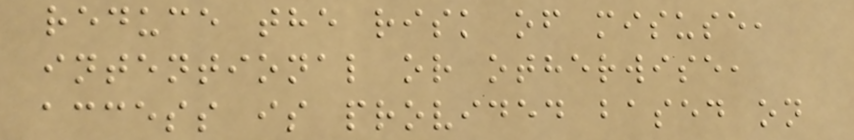reduce the risk of misuse,
intentional or otherwise,
access is provided based on
